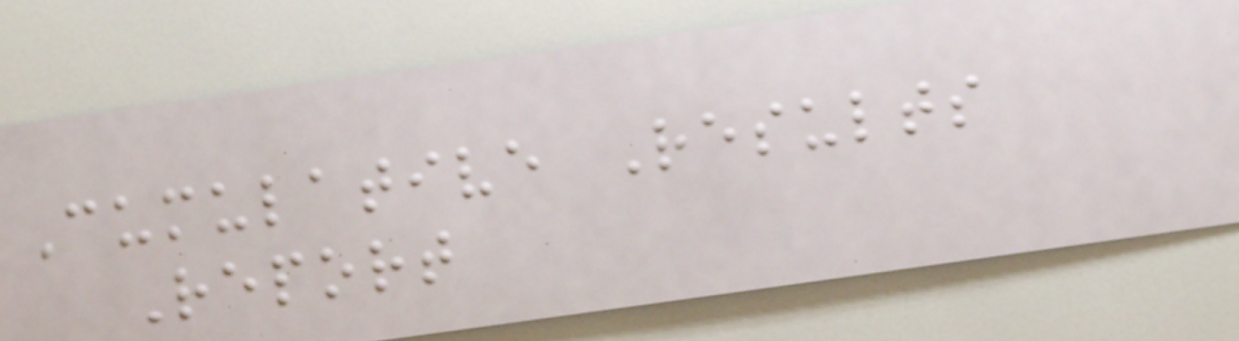Cumulative Results
Report
